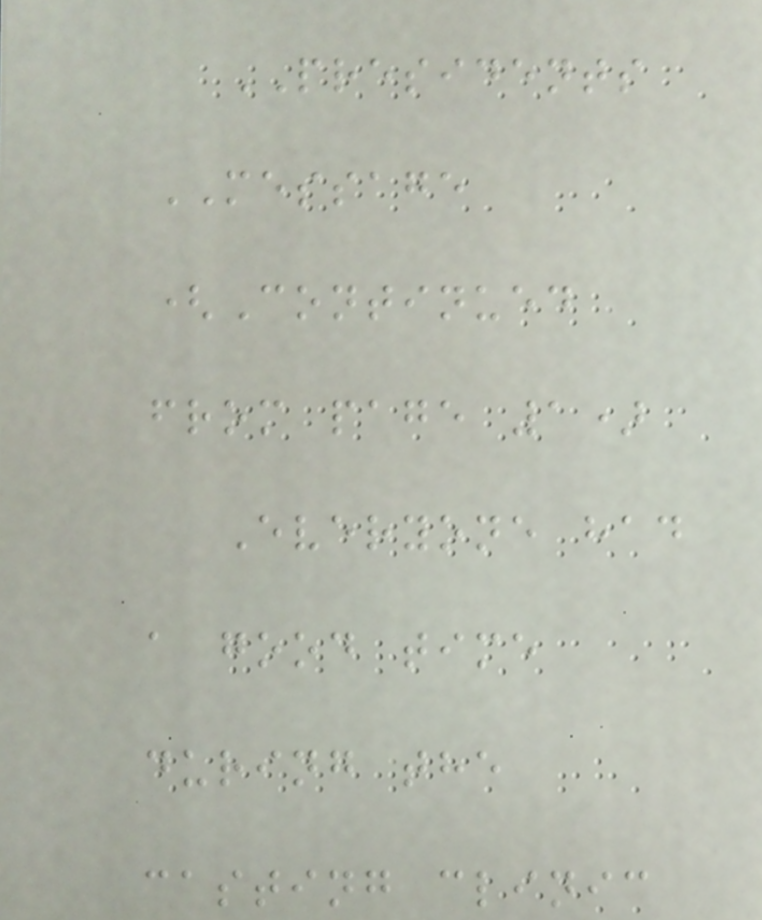PRESIDENTS
MESSAGE
(Continued
from page 1)
Everyone had
a good time
during the
casting clinic
